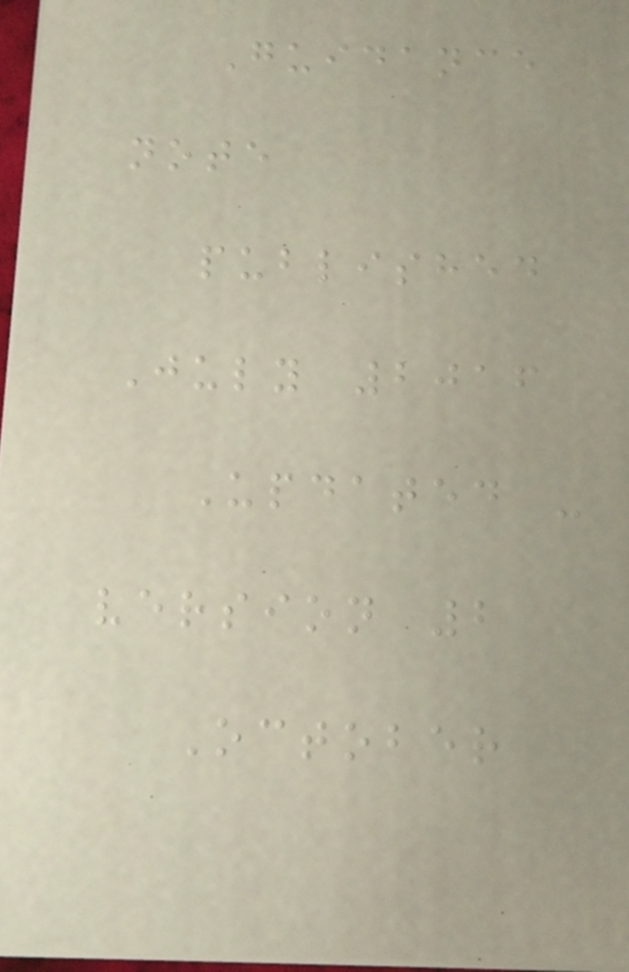Guidance
note
published
July 2016
Updated -
version 2
October
